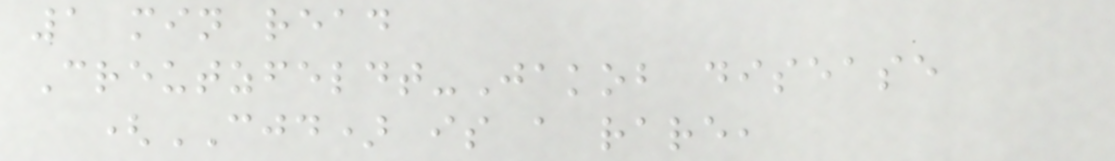1 min read
Creutzfeldt-Jakob disease
(CJD) is a rare,
